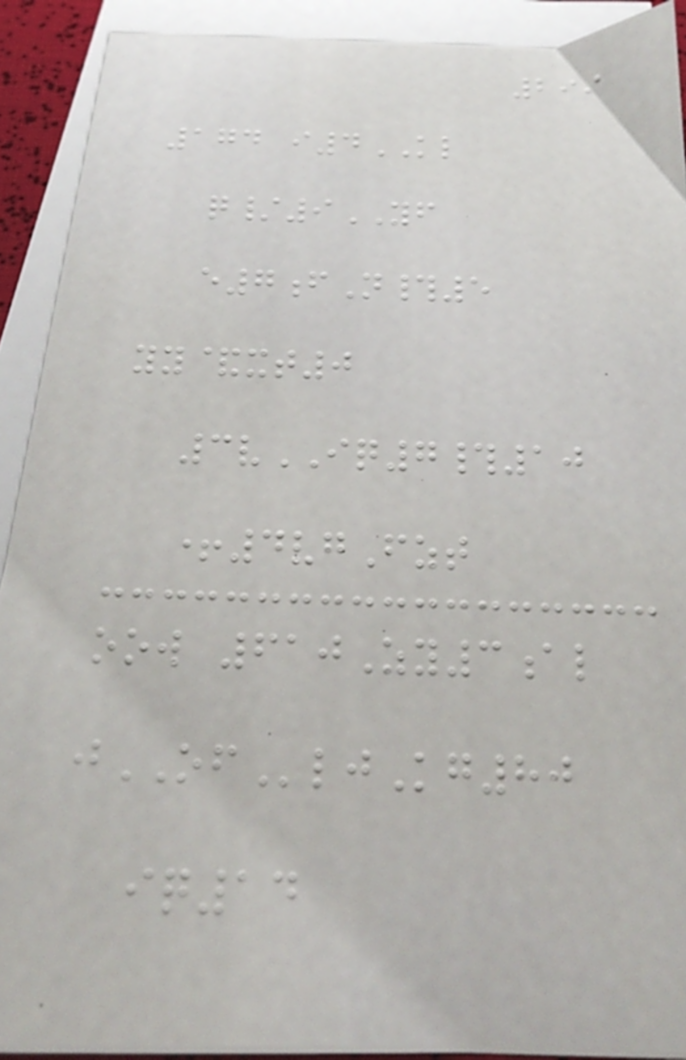299
174 i4KL
q/9YF
e7fN#5
yy&xt0
3vIQ7#10
+4vgFzt
oow 610Zy3al
jOFljKg80
iq14
